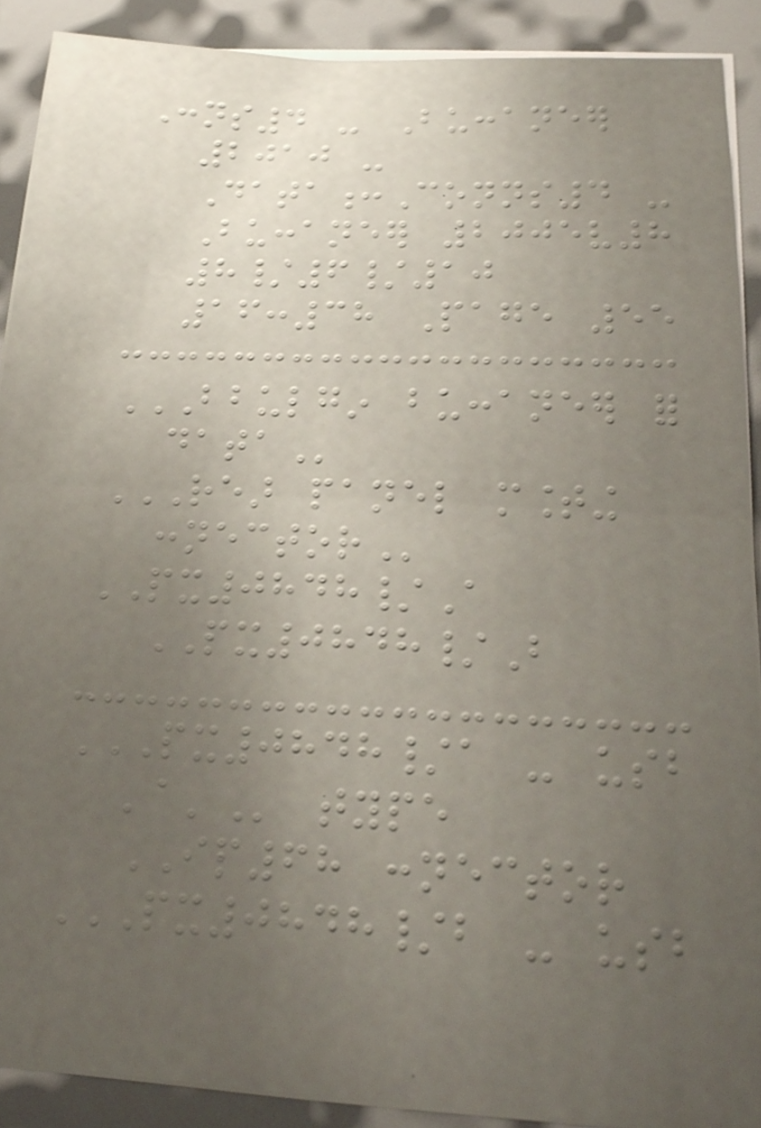Conns4 - Buccaneer
2010 -
Data:Conns4 -
Buccaneer 2005v8
8/6/10
16:38 Page 55
BBULGIN BUCCANEER FOR
DATA
REAR PANEL MOUNTING
CONNECTOR
PX0848/A
PX0848/B
PX0848/A - USB
'A' type
IP68 connector
PX0848/B - USB
